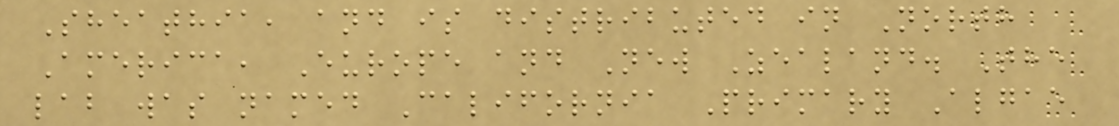Sheathia, and is distributed in North
America, Europe and New Zealand. The
lab was named California Primary Algae
